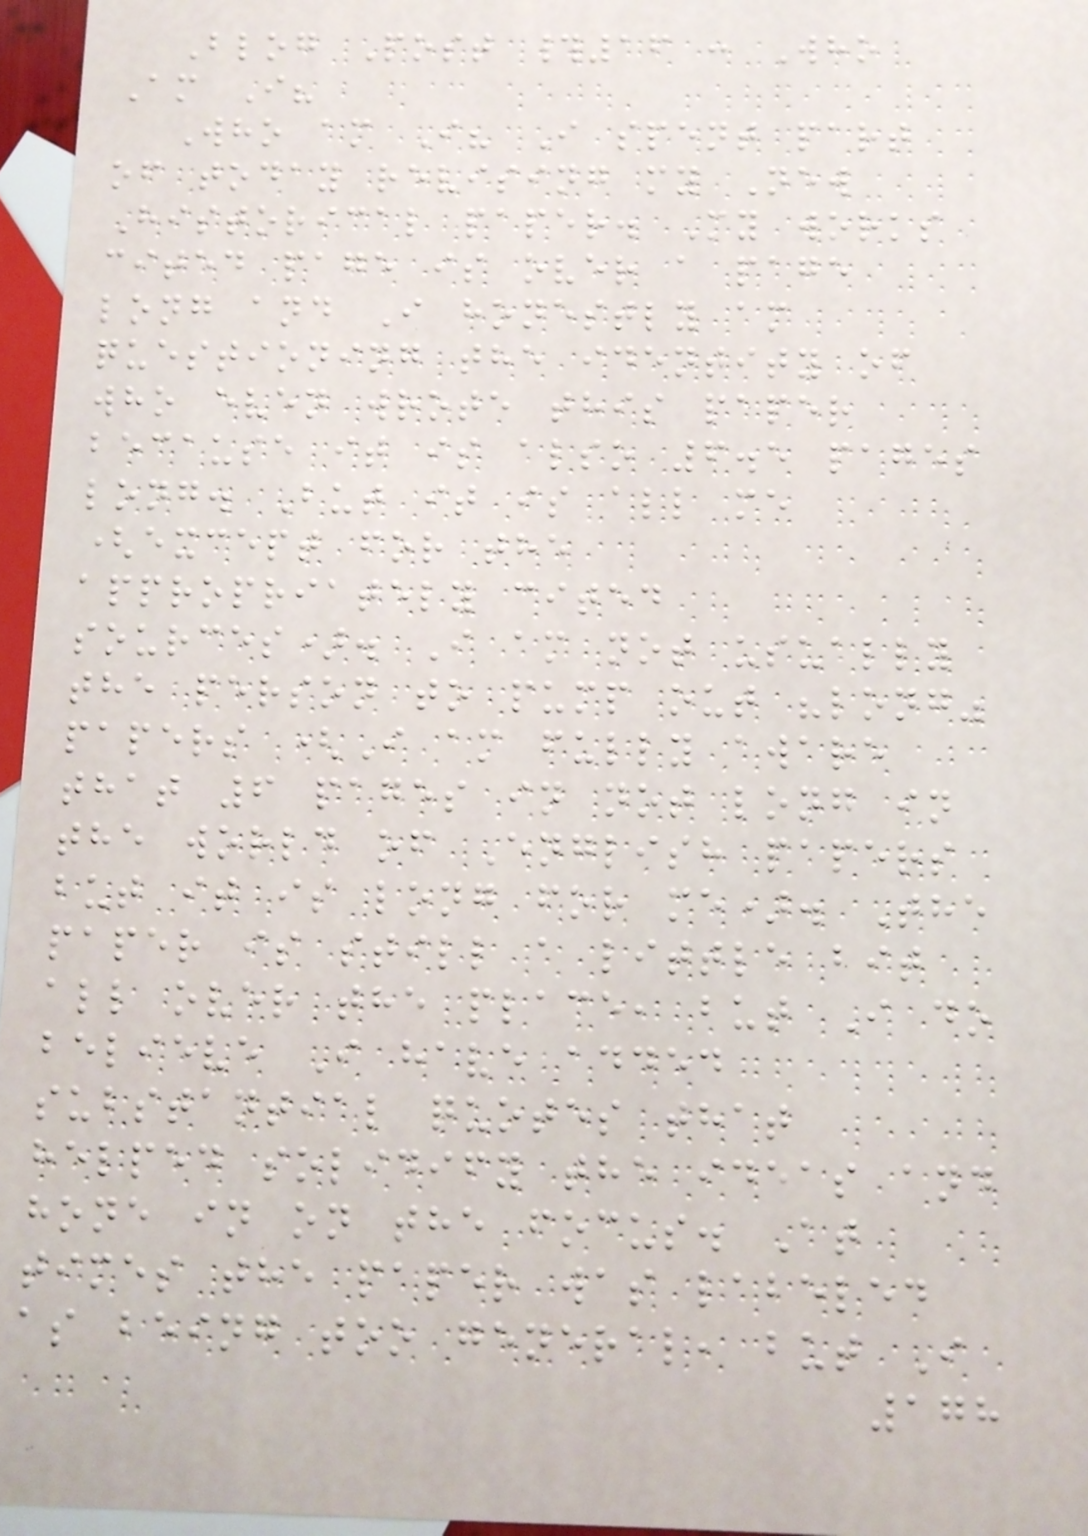Blog Post #16 : Who
Am I?
Who am I? I spent part
of today revising my New
Historical paper. My works
cited page is over a page
long and I honestly am
questioning the identity of
who even wrote this paper
because it is also 6.5 pages
long. But it is all me
(except for the
appropriately cited
sources). I am not usually
the person to pump out "long"
papers (I am fully aware
that 6 pages in not long in
the world of English papers
but it is long for me). The
paper is still a little bit
all over the place, but I do
believe I have added
substantial quotes that
helped solidify the ideas and
hone in on the focus. At
times the paper was labeled
as being too general, but I
178
